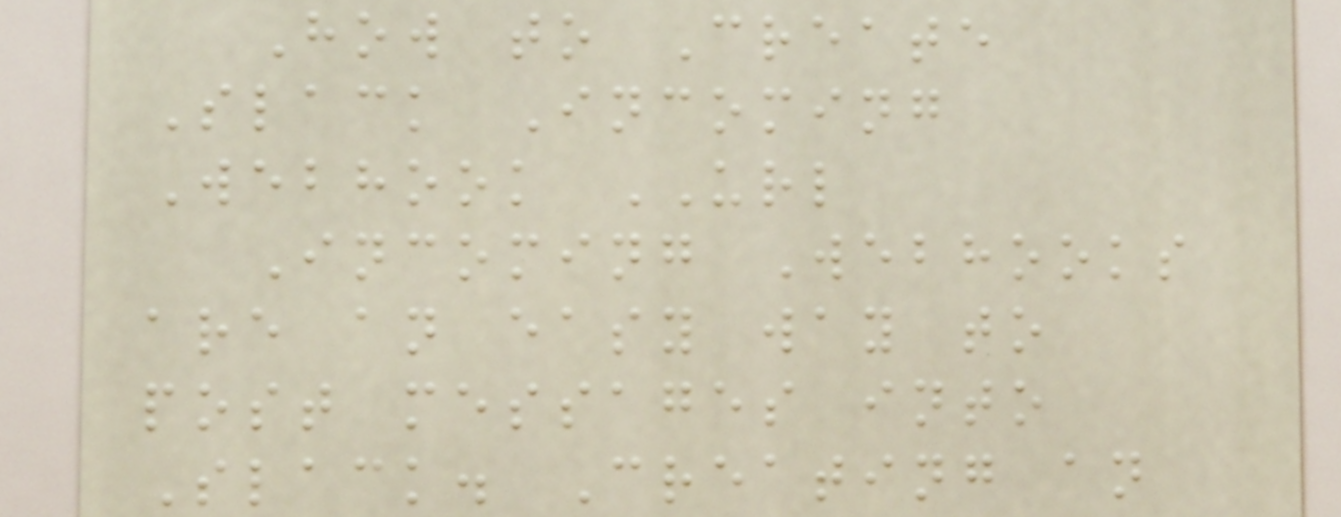How to Create
Slack Incoming
Webhook URL
Incoming Webhooks
are an easy way to
post messages into
Slack. Creating an
